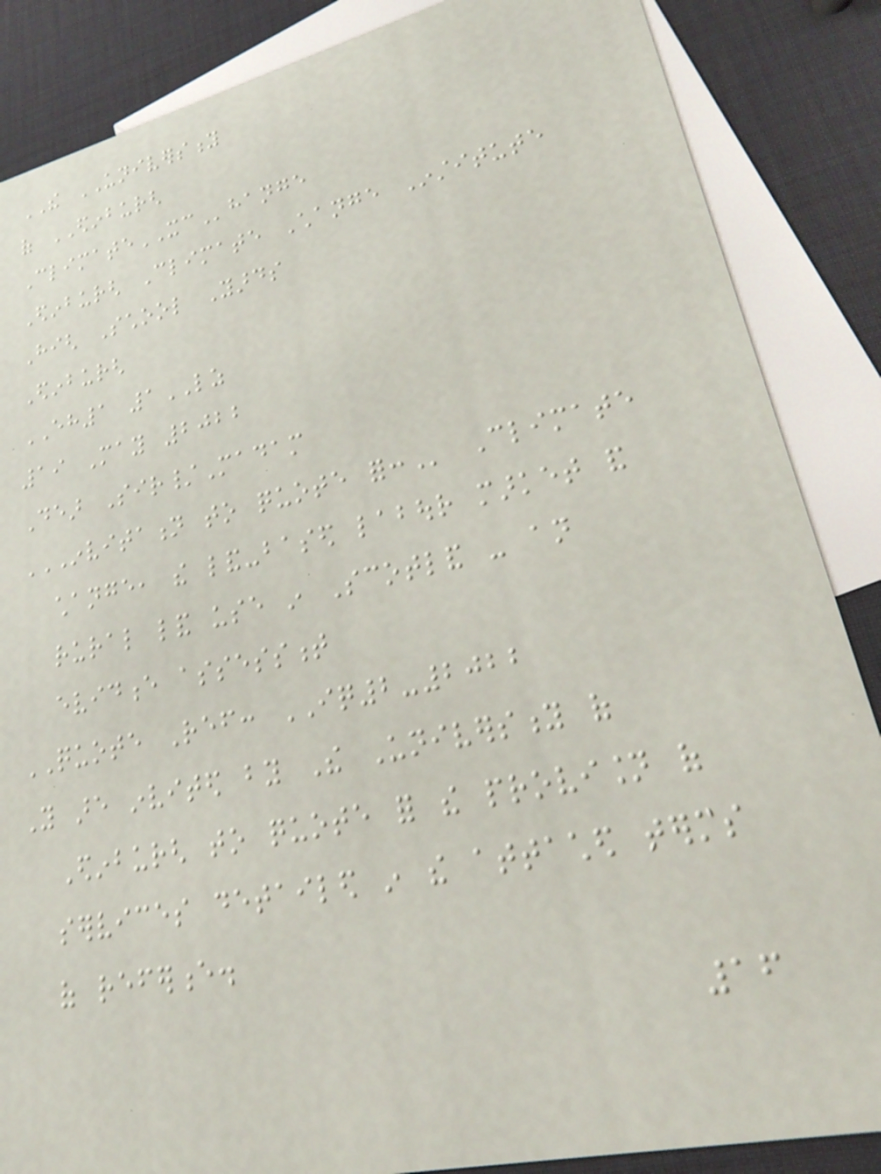THE UNIVERSITY
of EDINBURGH
ClimateXChange
Edinburgh Climate Change Institute
High School Yards
Edinburgh
EH1 1LZ
19 May 2022
Dear Sir/Madam
INVITATION TO QUOTE FOR: Climate
change, the land-based labour market and
rural land use in Scotland - an
evidence assessment
QUOTE Ref: IQ2-2022
You are invited by The University of
Edinburgh to quote for the provision of
services detailed in the attached terms
of reference.
16
